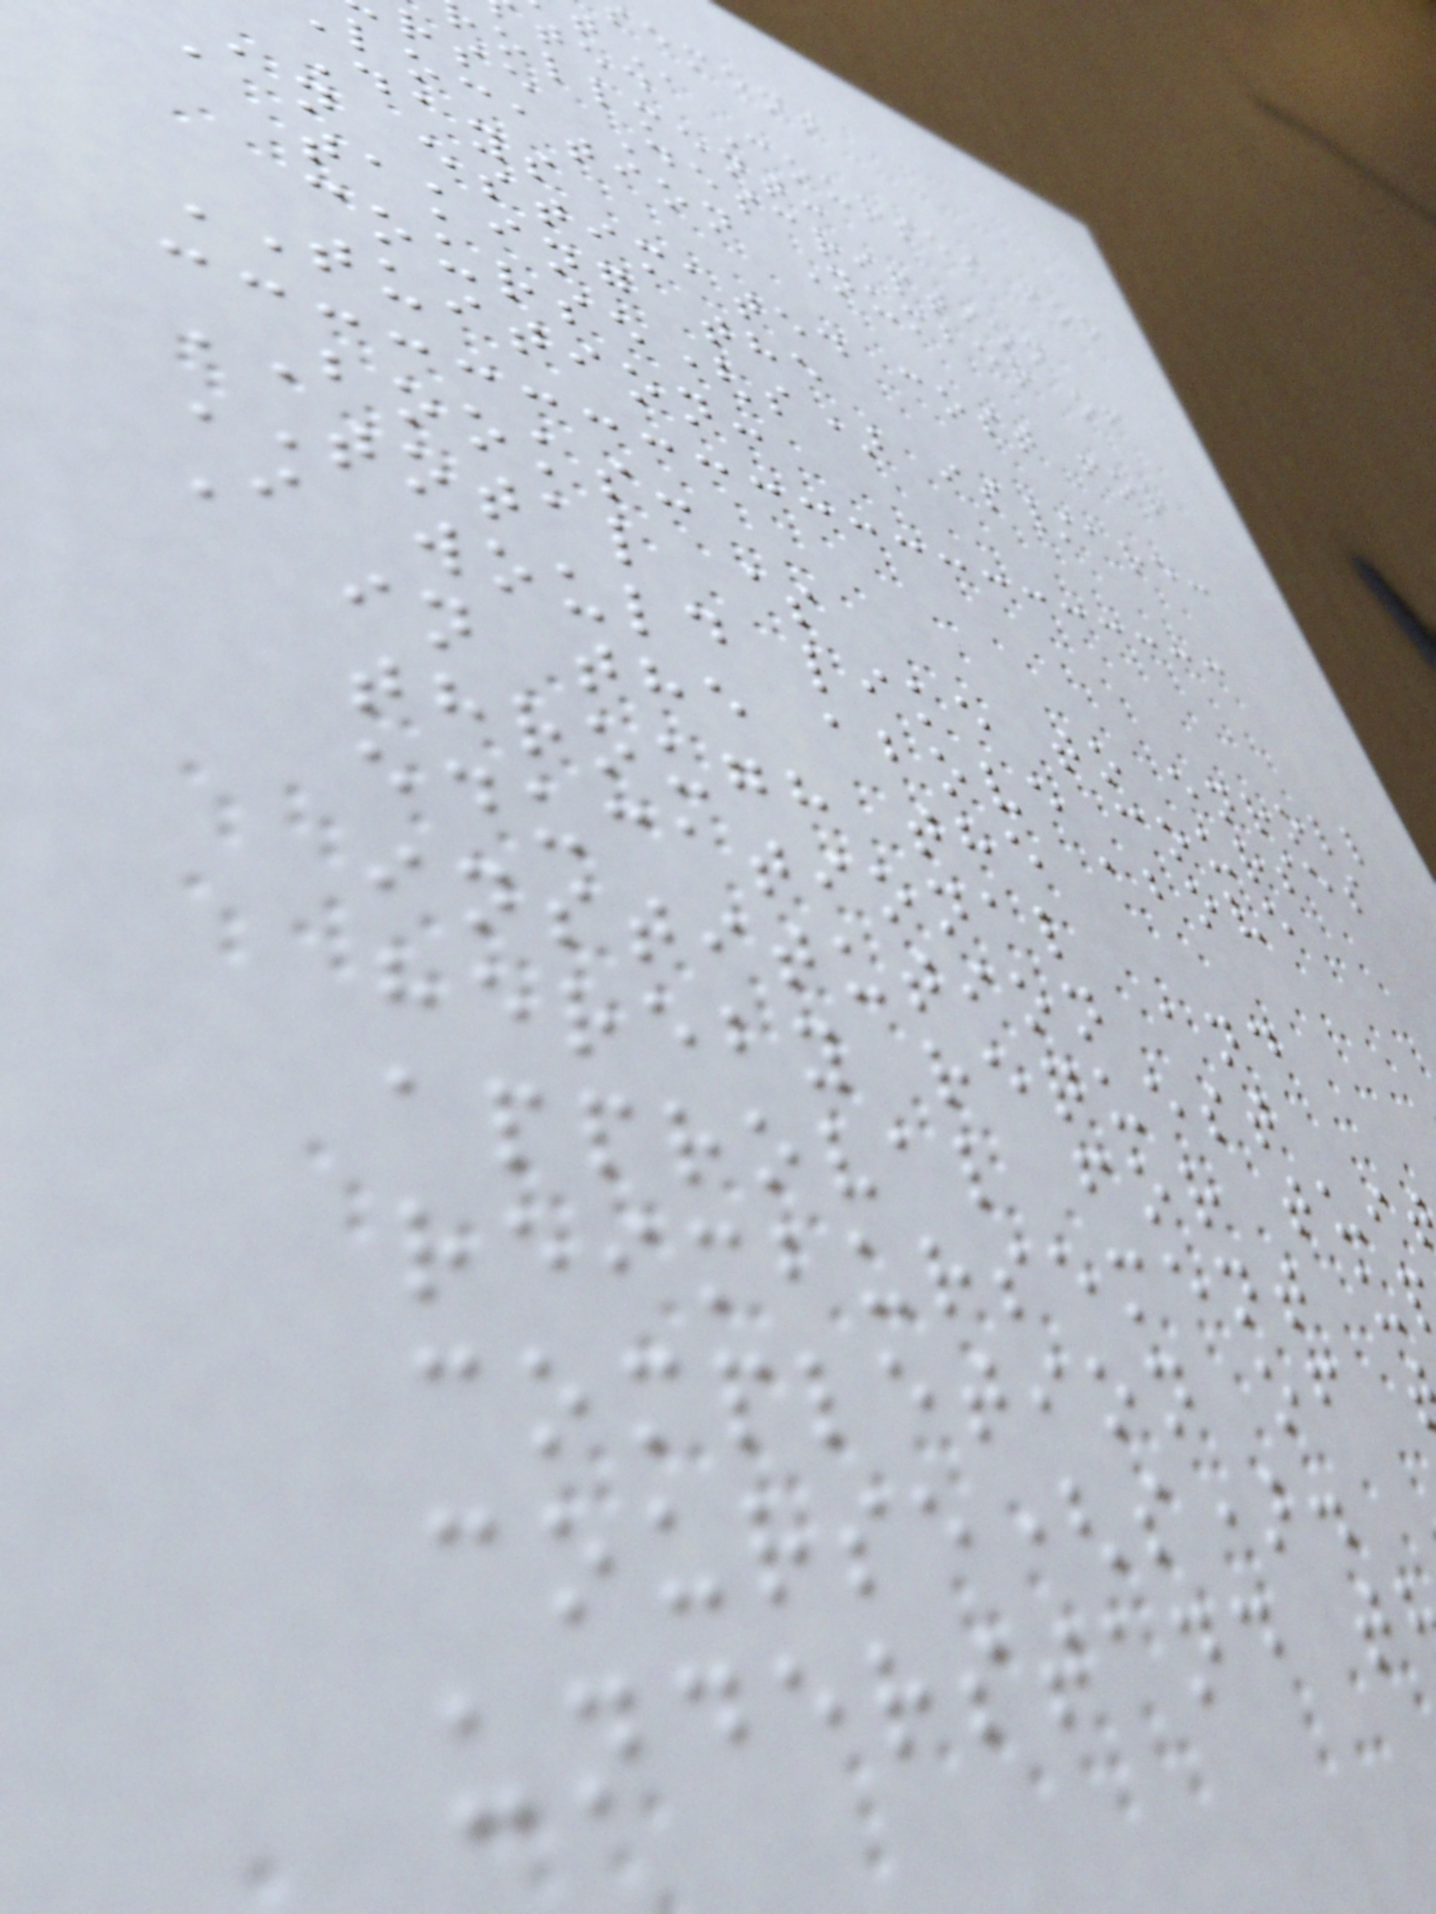ement
ted Courses for
ollment:
rse Description
location Number of
Days
An estimated cost for
taking the
course(s) is/are:
TUITION:
BOOKS:
TOTAL $
I would like to enroll
in the above courses
through the above
educational
institution and
hereby request
approval for tui
reimbursement u
completion of
course(s).
understand t
